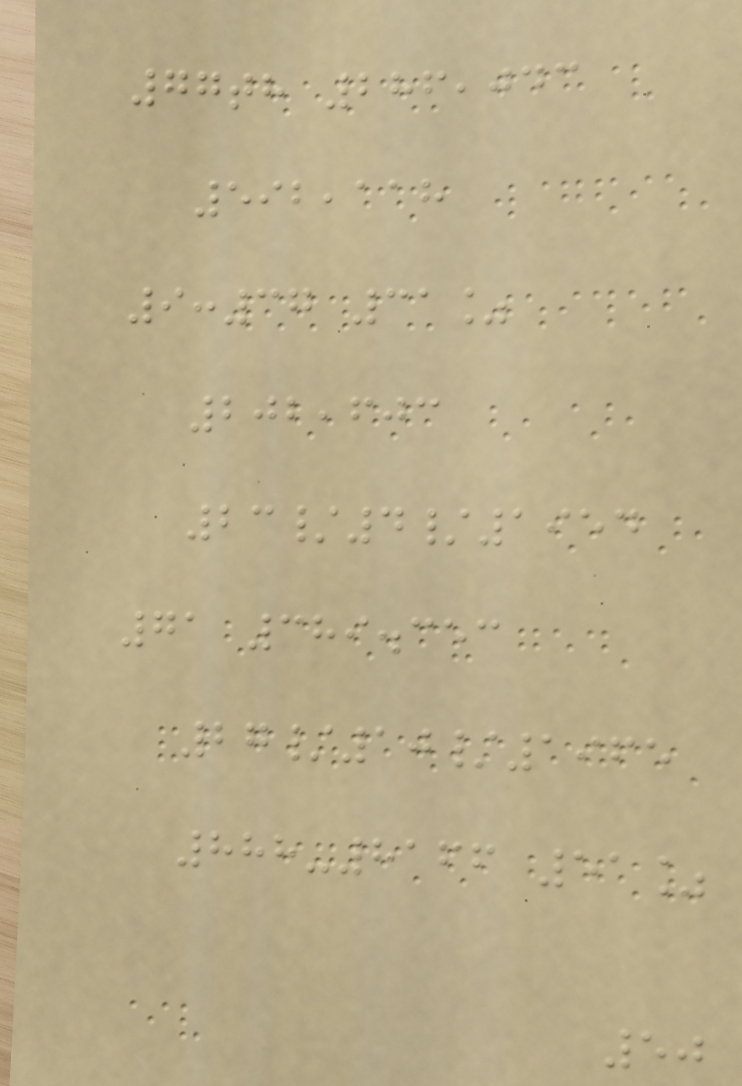77th 286,043
592,118
9:37 31%
202,603
23/4/1954
71 389.353
27/10/1965
888-8166 51%
50
